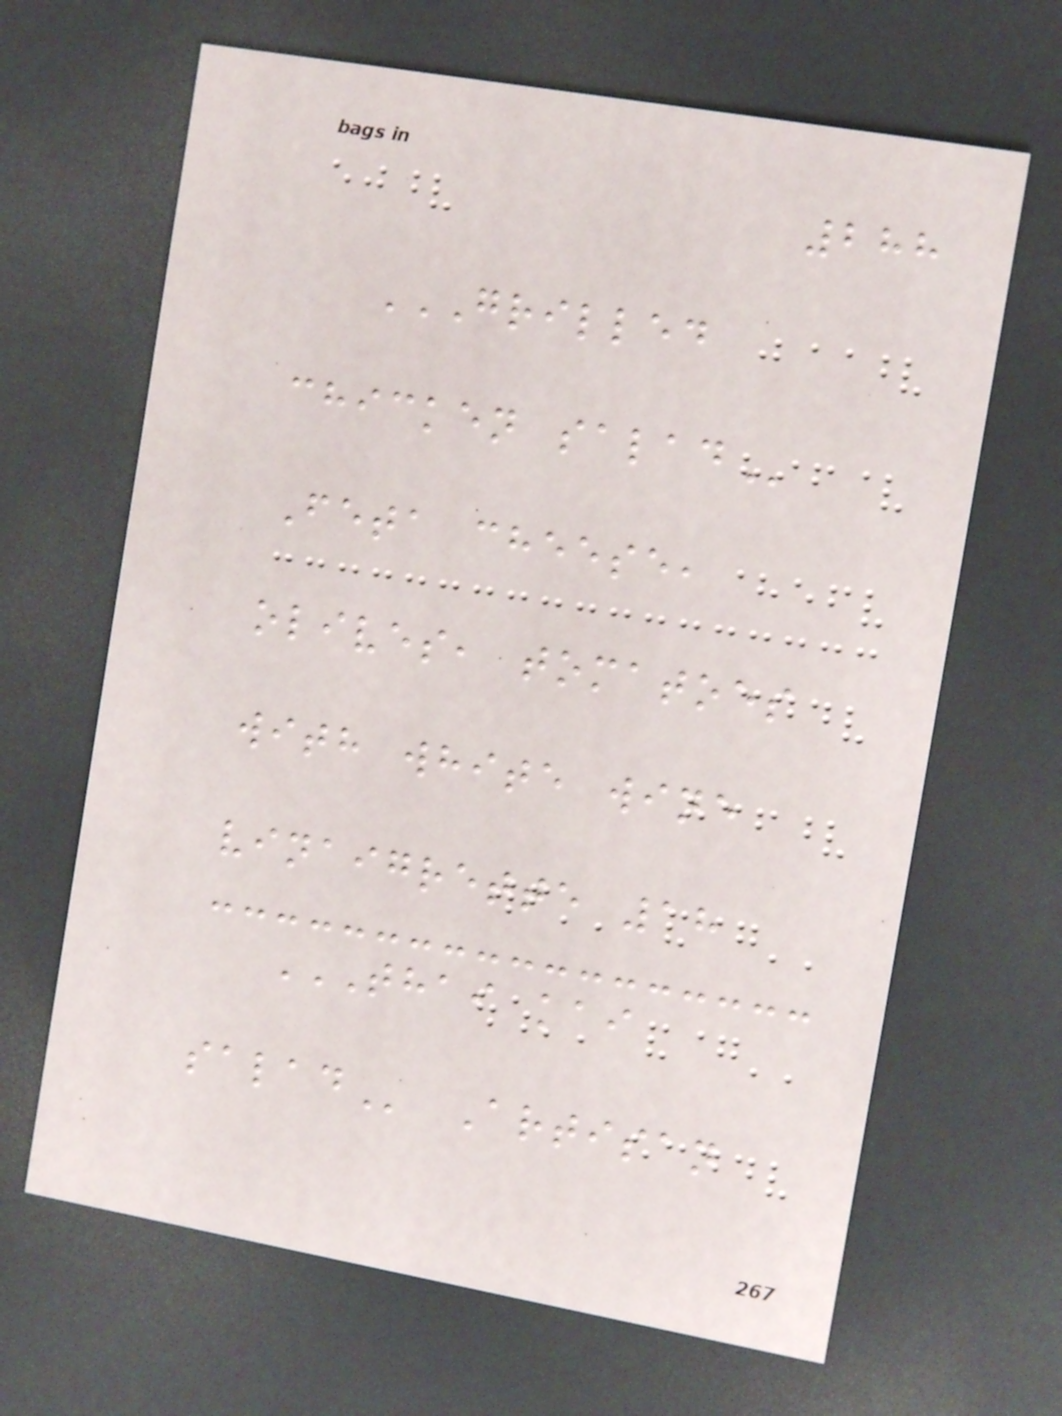288
GRILLED
CHICKEN SALAD
Feta cheese,
olives, tomatoes
with white wine
vinaigrette 18
THAI KAI
SALAD Artisan
